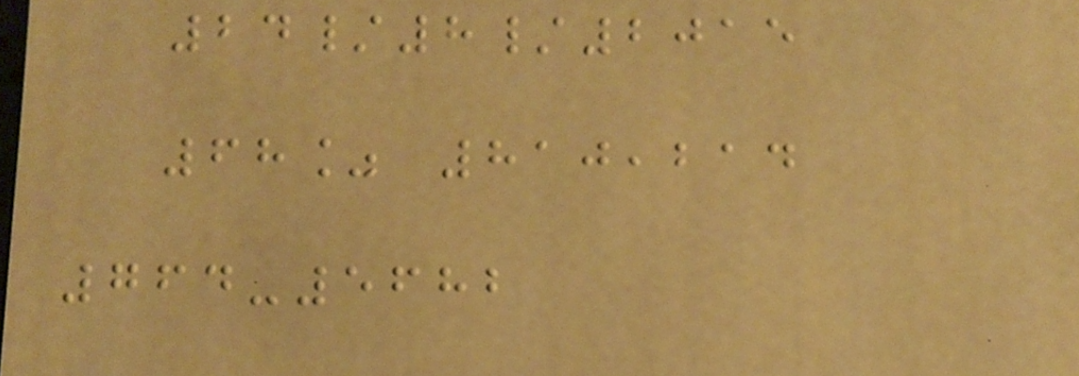24/8/2015
68% 810,214
764-5682
